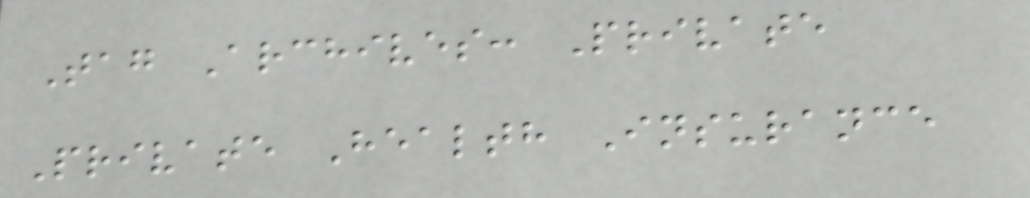Tag Archives: Private
Private Health Insurance
